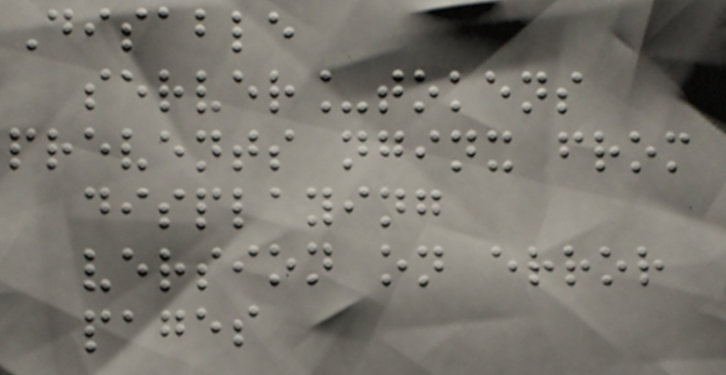Disable
server_tokens
prevents nginx from
displaying
version on error
pages
